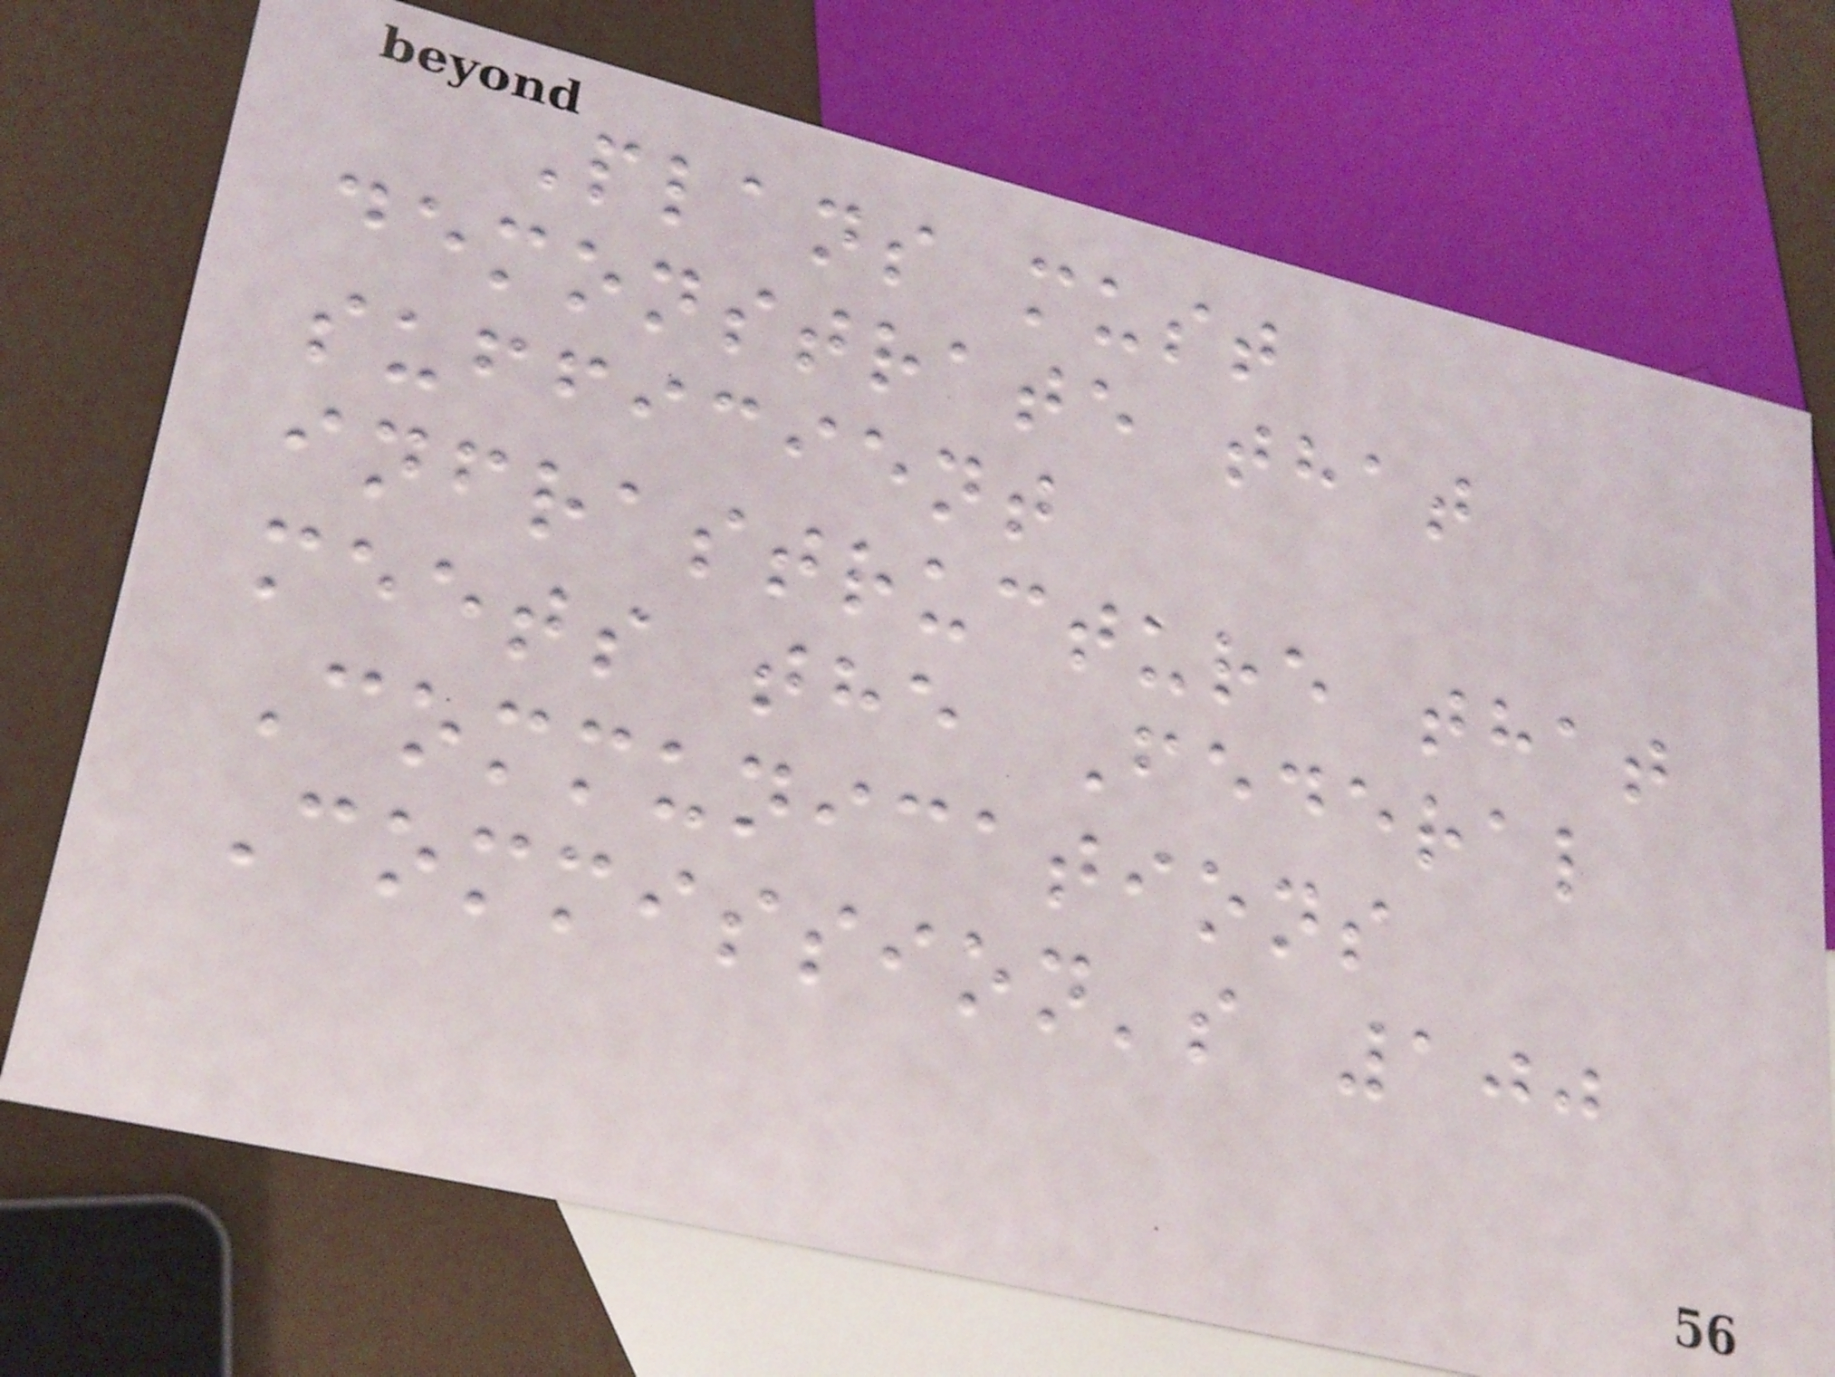Plans must
demonstrate that
sufficient
infrastructure that
meets the Federal
Communications
Commission's 100
